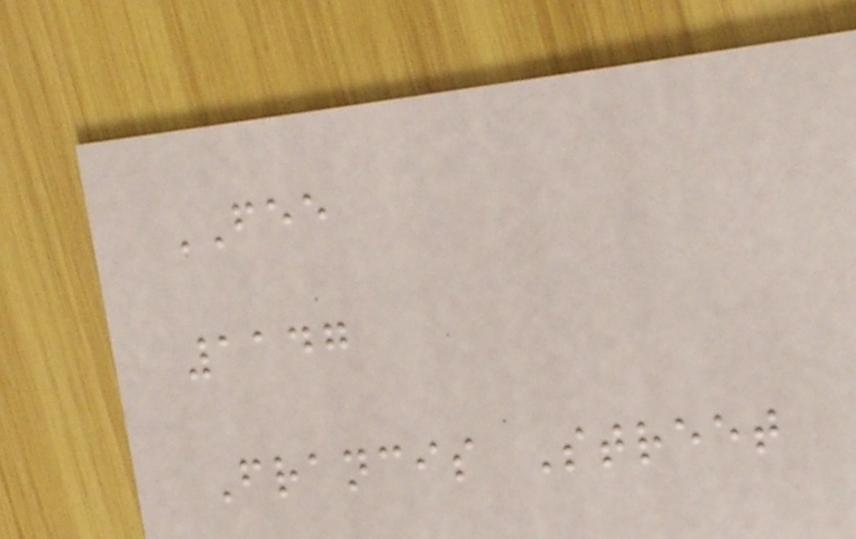FEE
1147
Francis Street
